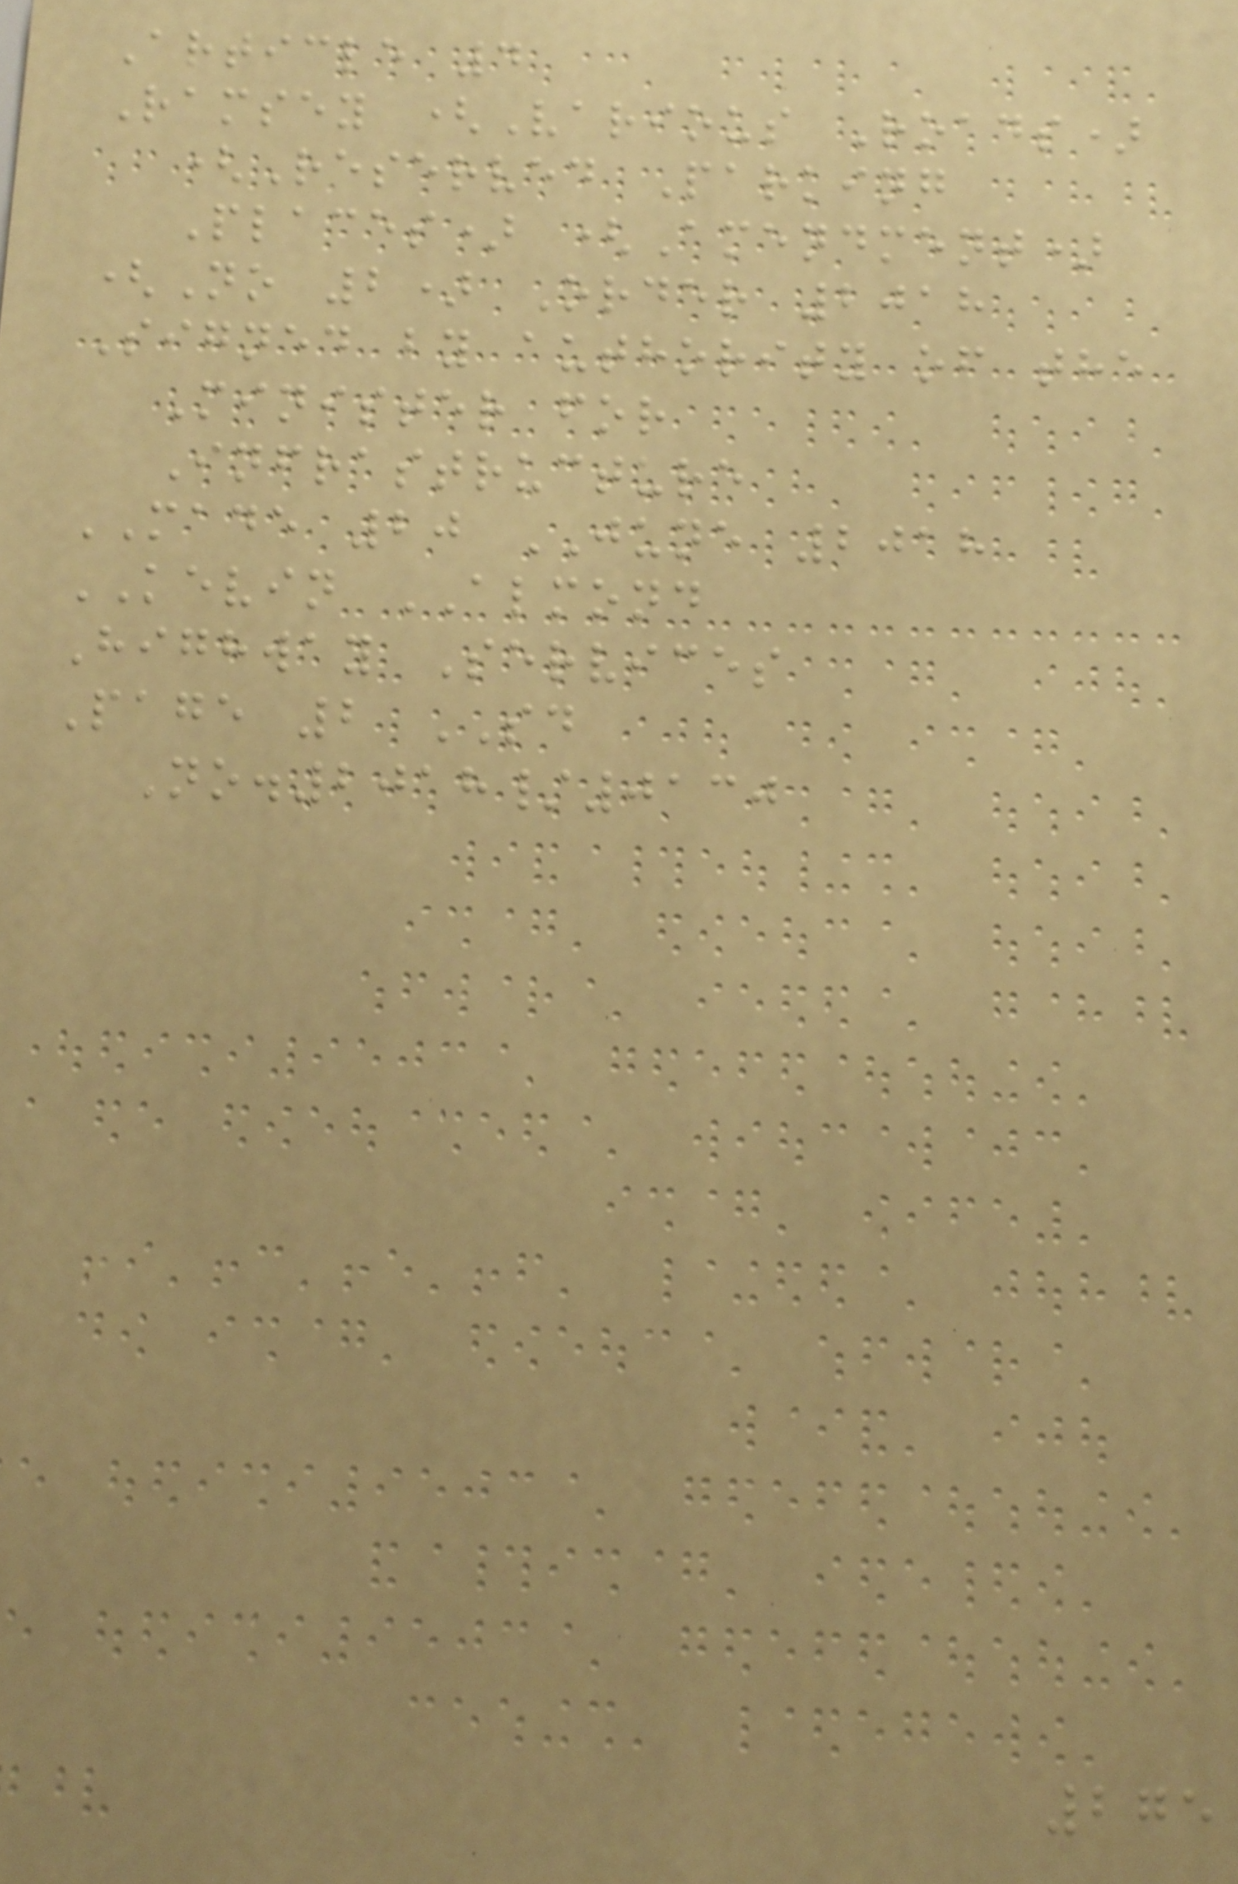Article 4
Ramsey (Various Roads)
(Reserved Parking
Places) (Amendment)
(No 2) Order 2018
Signed by authority of the
Minister for
Infrastructure
MADE 20 JUNE 2018
KEVIN ALMOND
Highway Services
Page 2 SD
No.2018/0130
275
